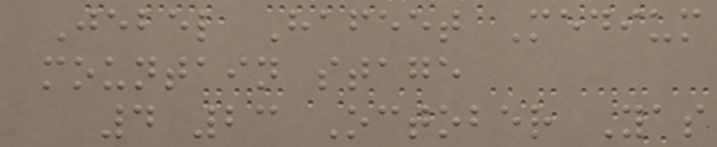Jebel Hafeet Medium
mountain stage
4 23 October Yas
